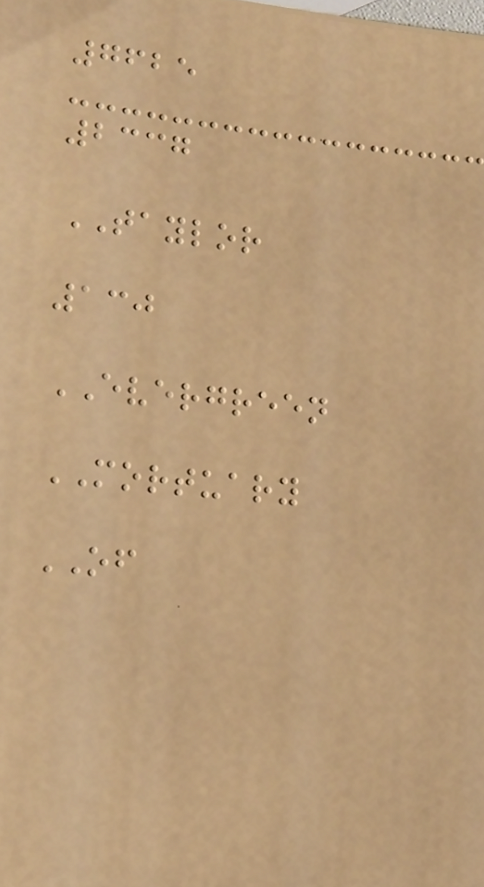7625
2337
TAYLOR
130
EVERGREEN
MORTUARY
OF
